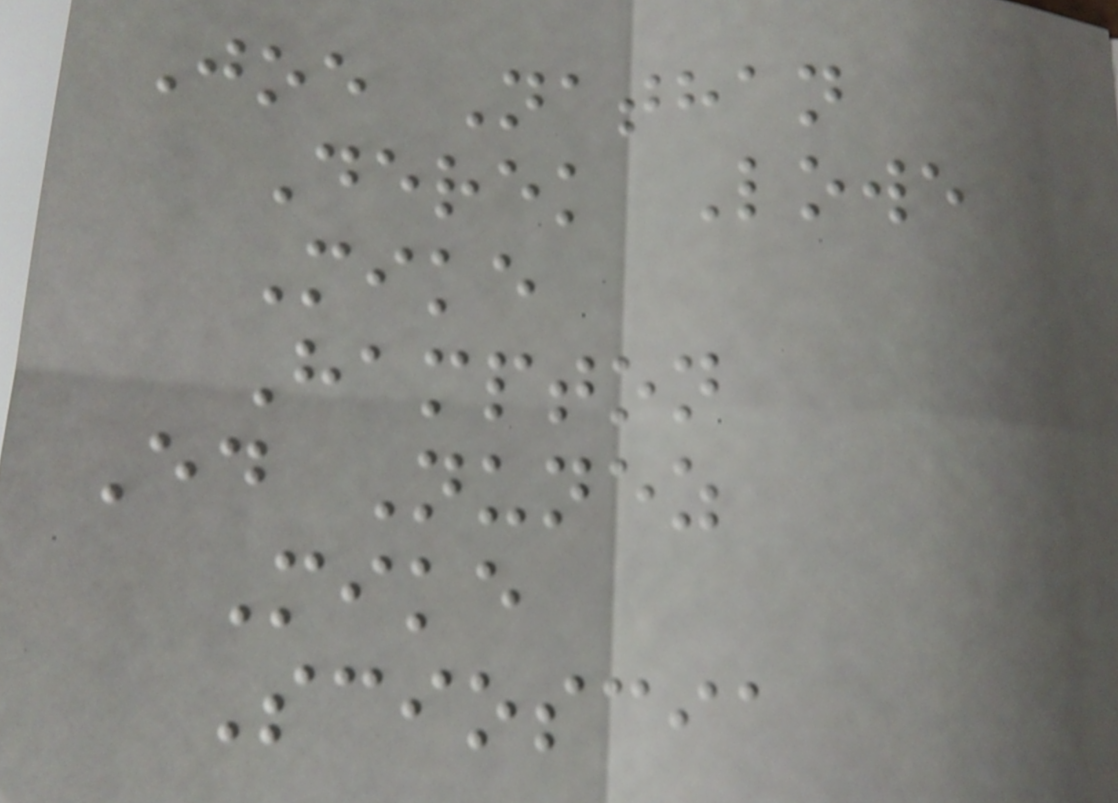Joe Nathan
Derek Lowe
Mike
Hampton
Ed Nunez
Mike
Scioscia
